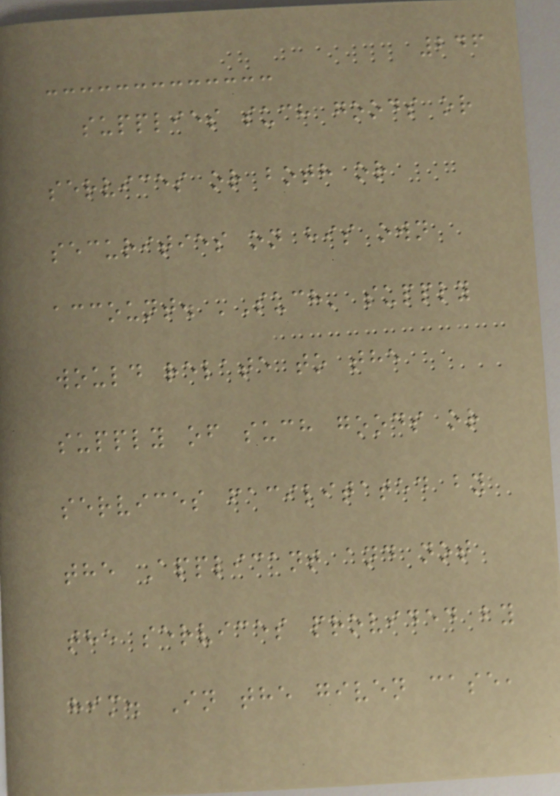246
supplies such goods or
services or both or
securities on his own
account. 'Such' supply
would relate to the
supply of such goods or
services facilitated by
the Applicant and not
the services provided by
him. In the given case,
